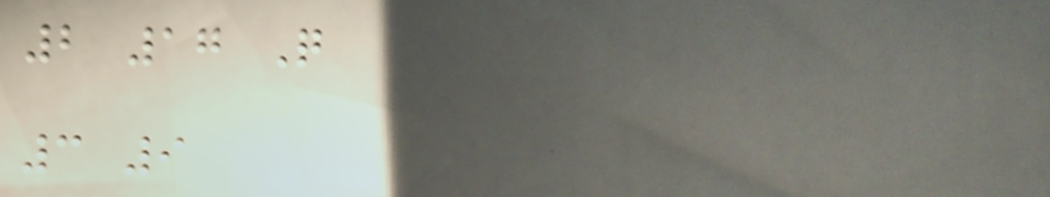2 17 Q
3 9
